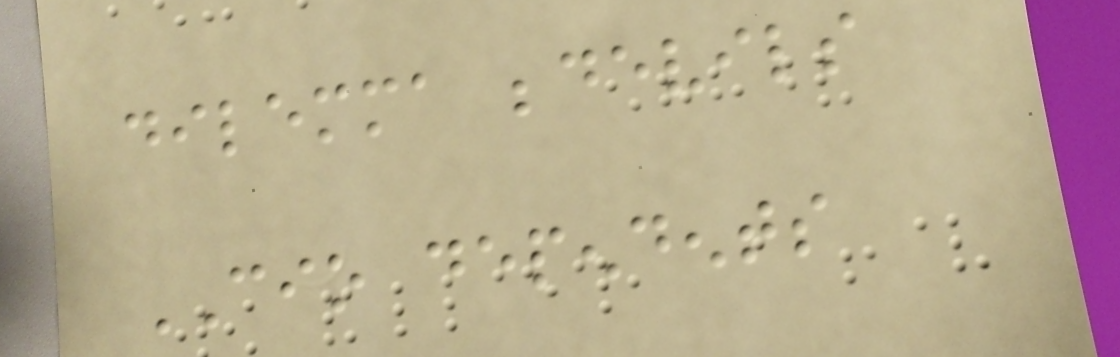dilemma bedevils
CIO dependents
